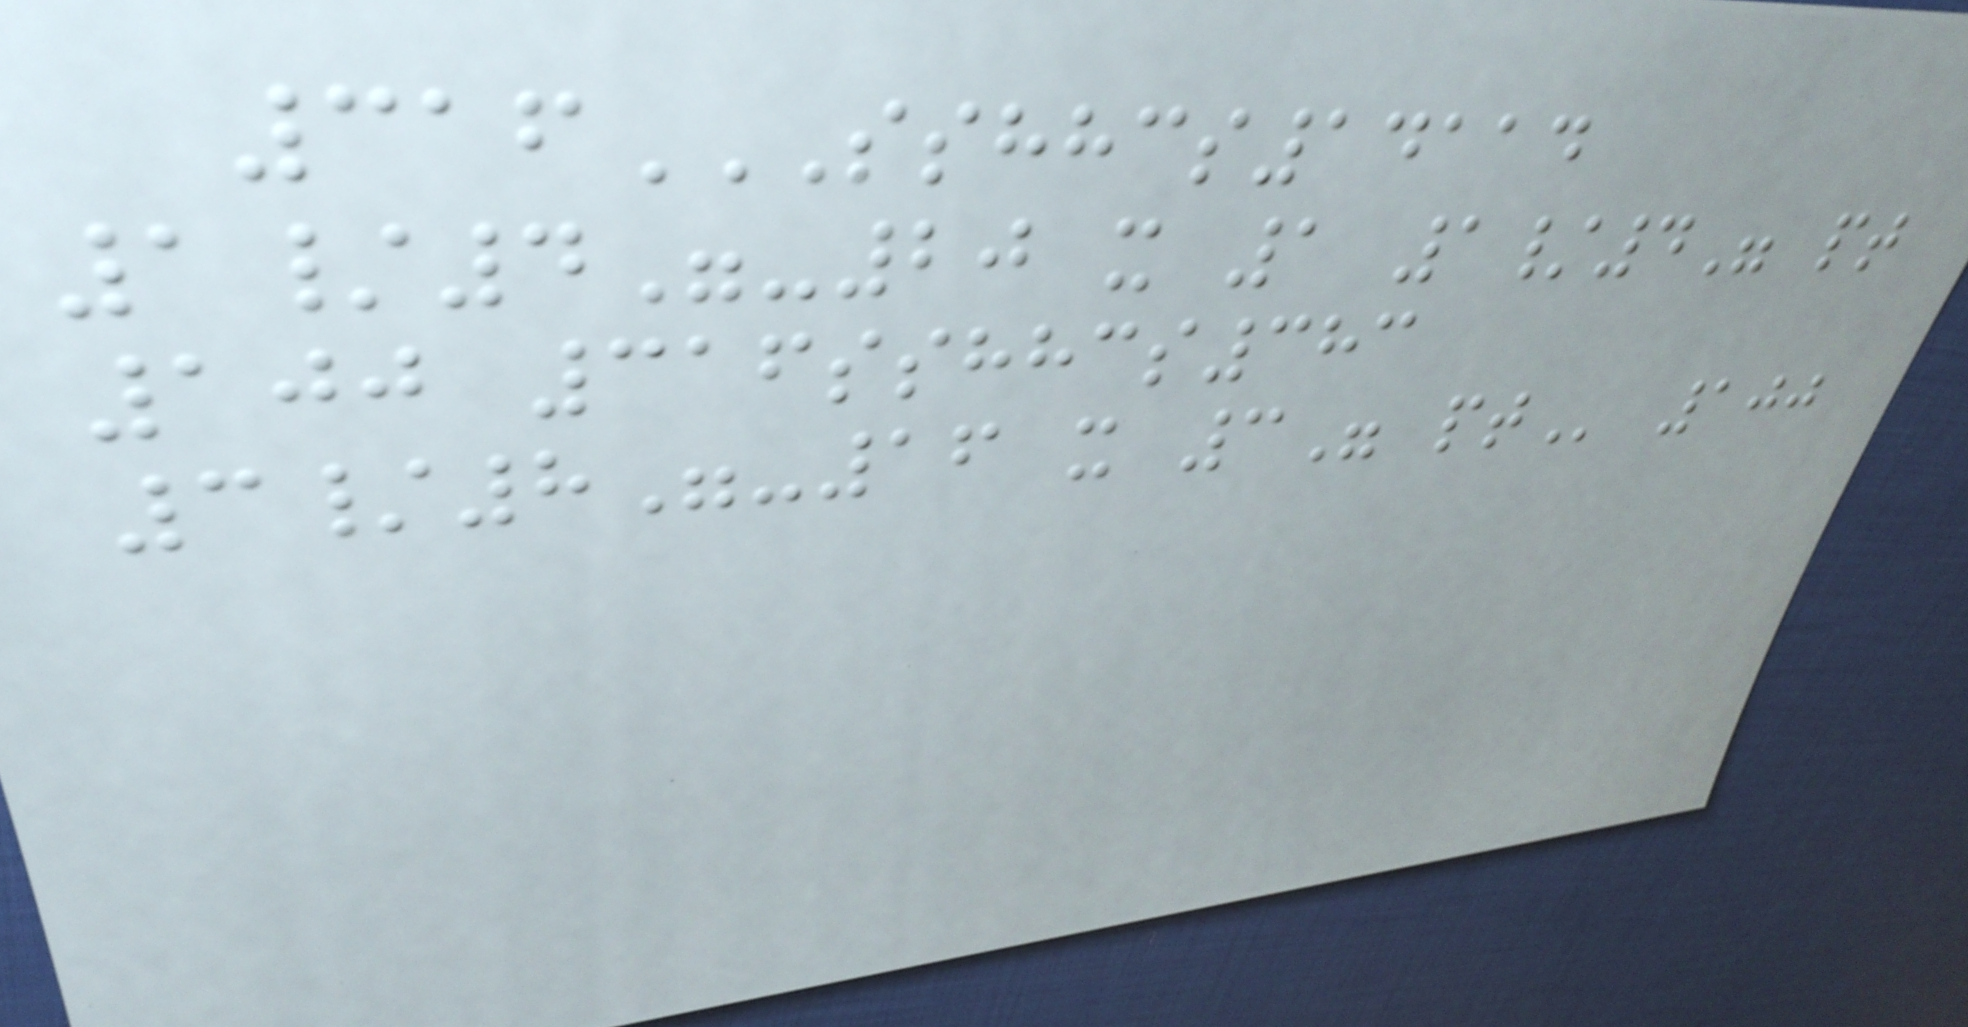316SSHHCS14114
1/4"-20 X 1 1/4" PT
100 316SSHHCS383
3/8"-16 X 3" PT 100
